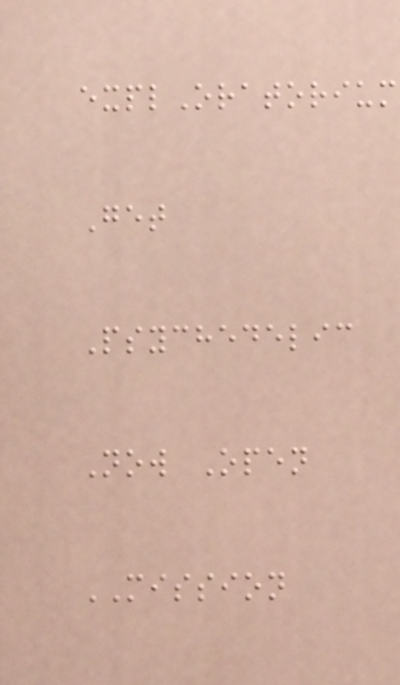explOratorium
Get
Psychedelic
Now Open
MISSION
